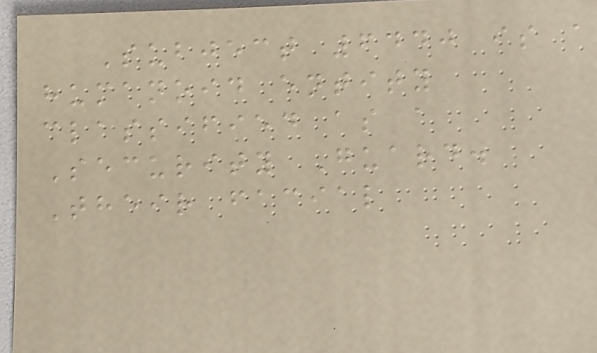Subject 6440 is a
humanoid entity
classified as a
Security Guard.
Their facial
